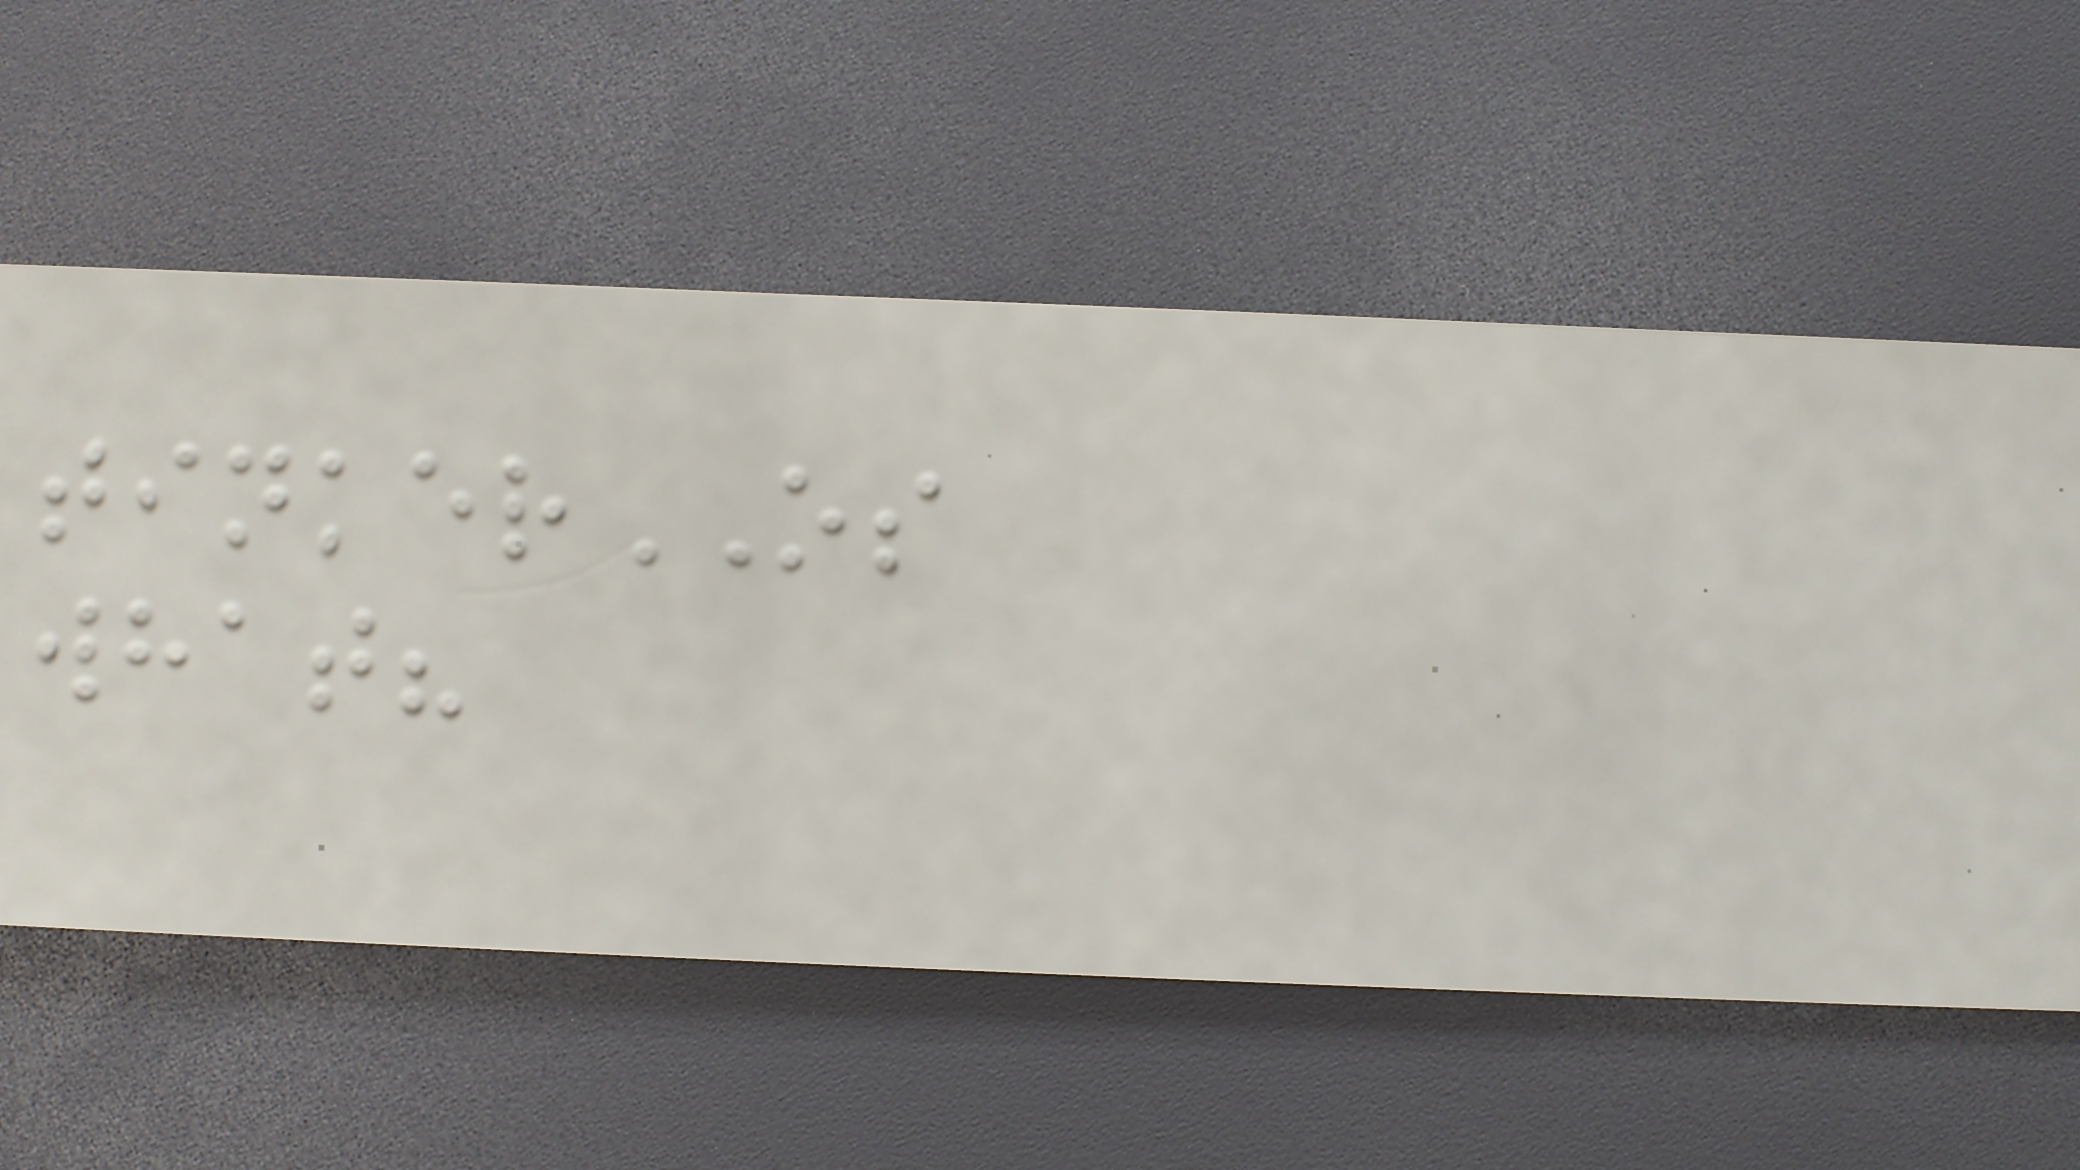tinkerOS
what?
